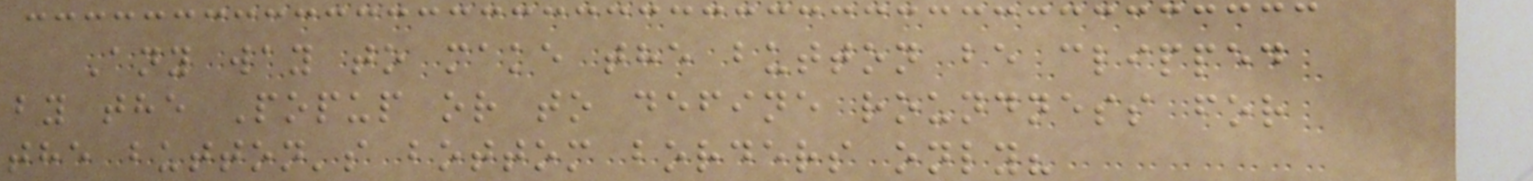Any way to make the button be clipped
by the Popup or to define roundness for
the button's bottom borders only?
